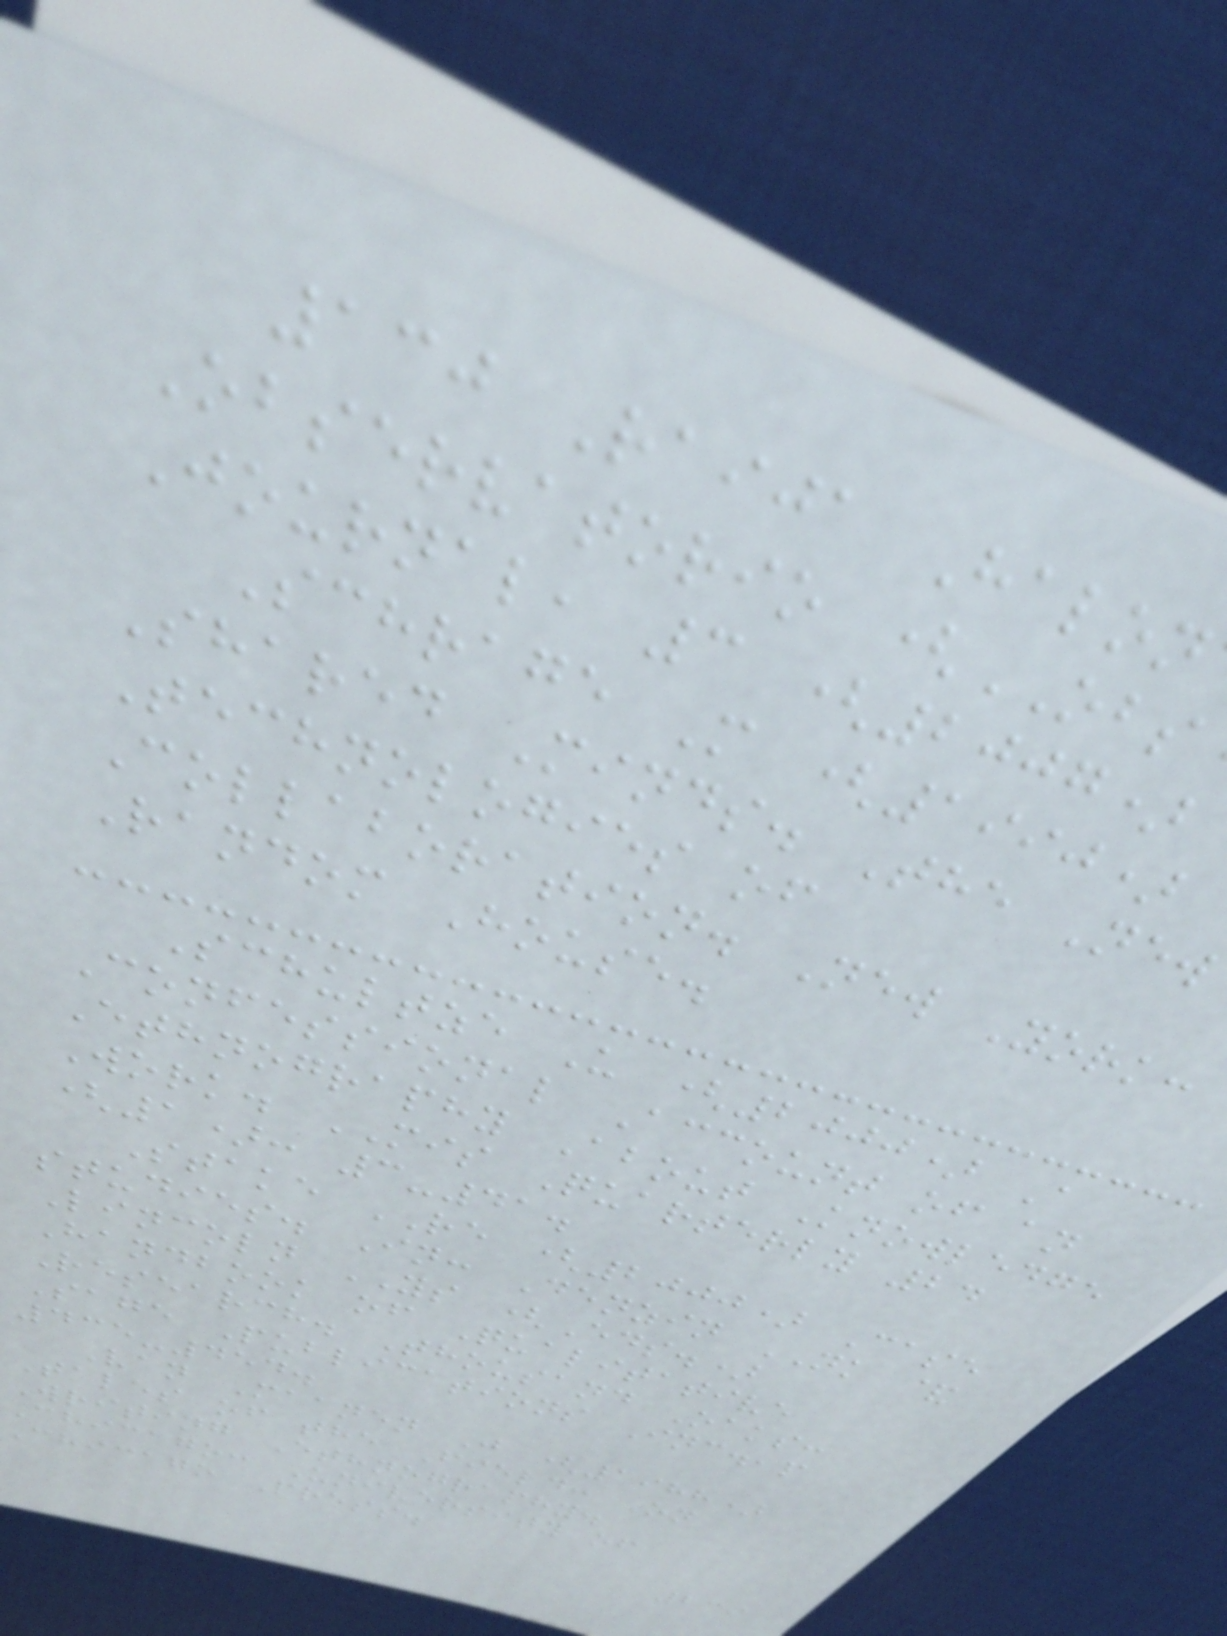130 Raija Halon
Observatorio (OBS
Journal, 3 (2007)
Schrage M (1990)
Shared Minds. The New
Technologies of
Collaboration. New York:
Random House.
Schultze U (2000) A
Confessional Account of an
Ethnography About Knowledge
Work. MIS Quarterly 24
(1): 3-41.
Stake RE (2000) Case
studies. In: Denzin NK &
Lincoln YS (Eds.)
Handbook of Qualitative
Research. Thousand Oaks:
Sage Publications Inc.,p
435-454.
Van Maanen J (1988)
Tales of the Field: On
Writing Ethnography.
Chicago: University of
Chicago Press.
239
